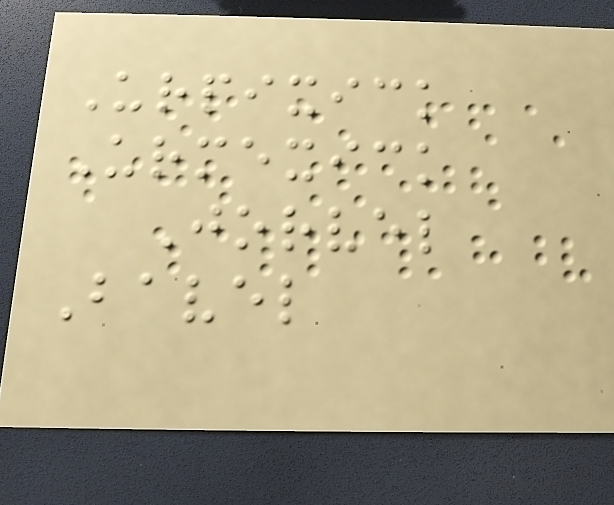Urpixick
Urmexick
Jorvel
Bavel
